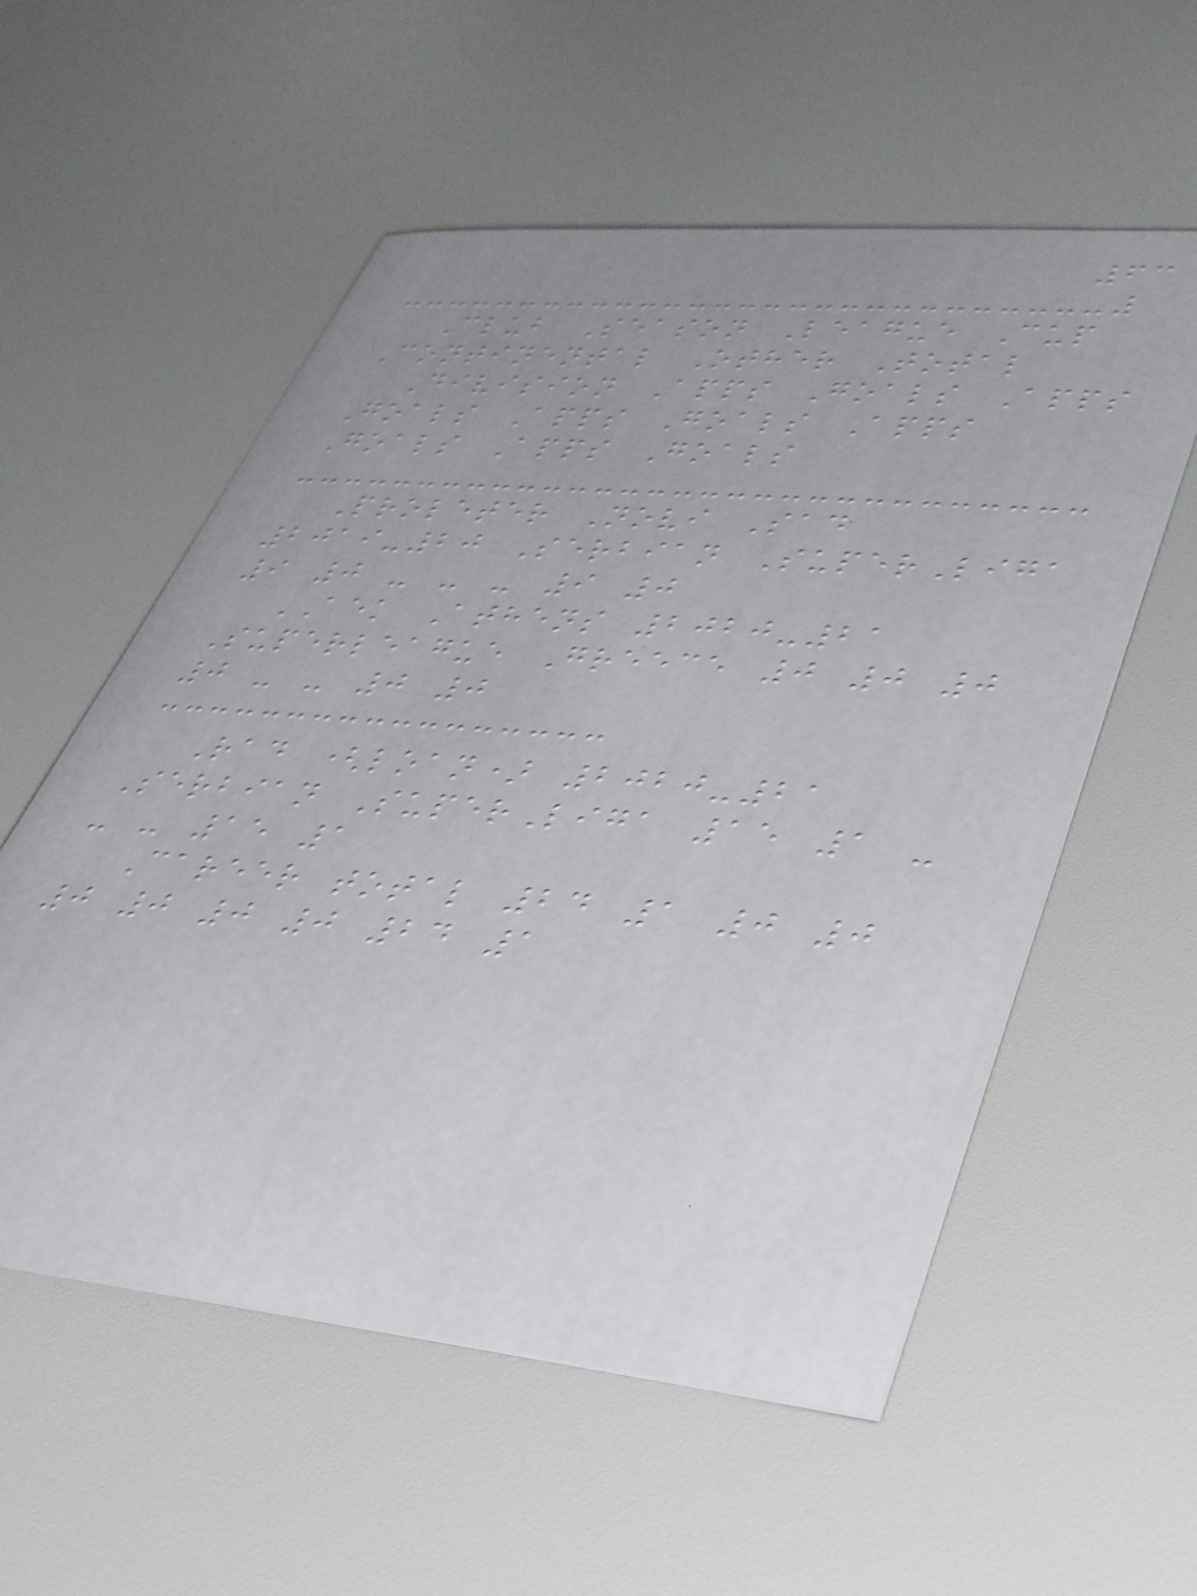63
Club Season League Cup
Continental Other Total
Division Apps Goals Apps
Goals Apps Goals Apps
Goals Apps Goals
Proleter Novi Sad
2019-20 Serbian SuperLiga
9 0 - - - 9 0
AEK Athens 2020-21
Superleague Greece 0 0 0
0 - - 0 0
Rad (loan) 2020-21
Serbian SuperLiga 15 1 -
- - 15 1
Career total 24 1 0 0
0 0 0 0 24 1
